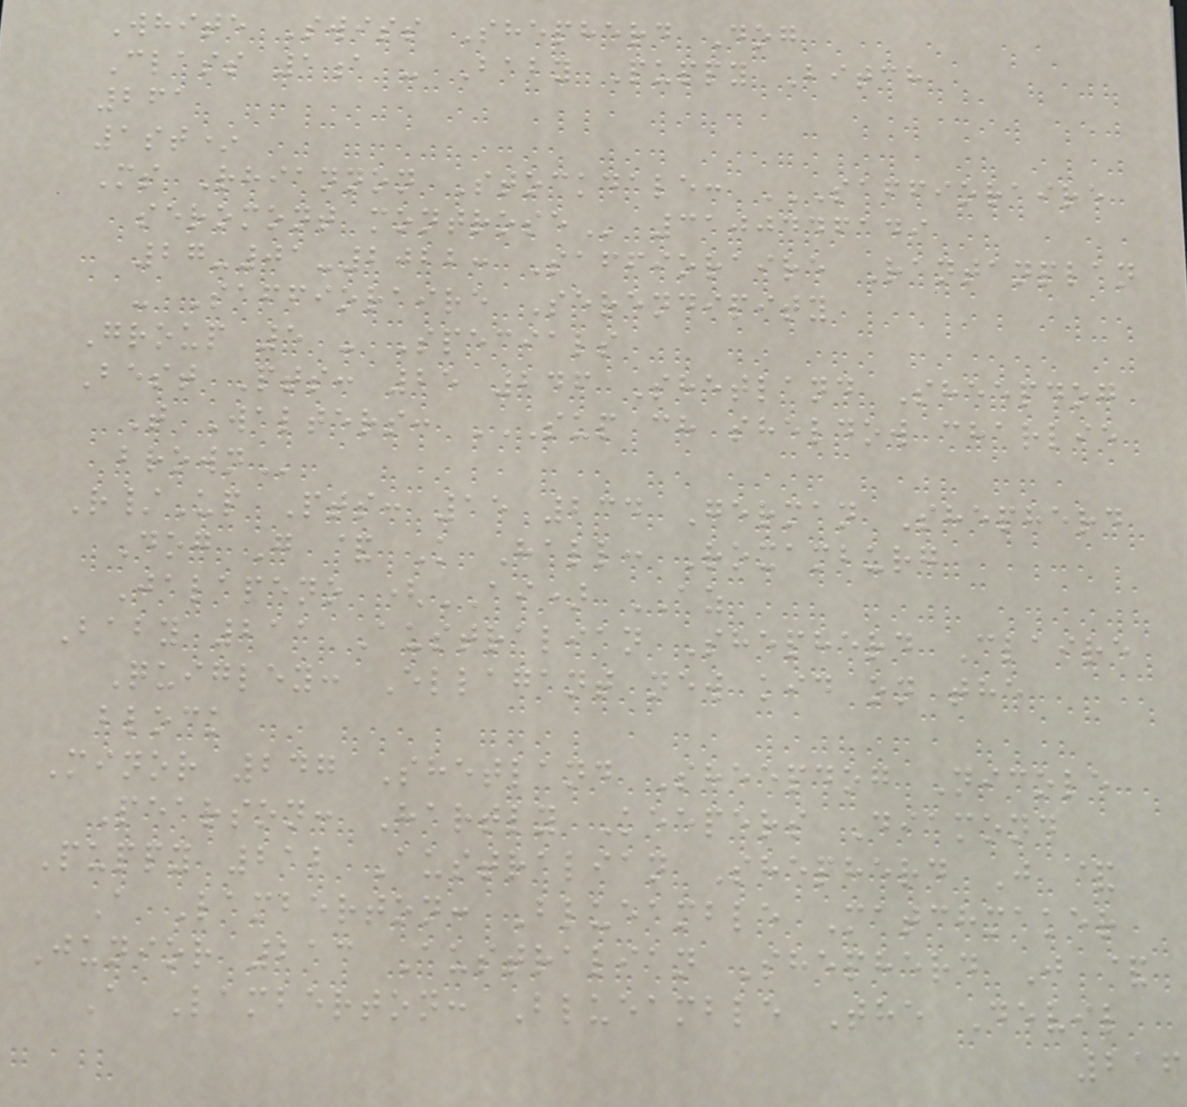White Swiss Shepherd Dog
Class 1a - Baby Puppy Bitch
261
1st*
Ms Rhiannon Stockdale: SAFFIORAIRE
SEROMONT MONTROSE 3100446149
27-01-2022: Saffioraire Rantanplan
- Saffioraire Serendipity
Group 5 - Specials
Best Pts: 25 246 Shetland Sheepdog
T Walters: SUP CH SHELDOW CHARLIE
BROWN
R/Up Pts: 15 234 German Shepherd
Dog G & K Hall: Roxamburg
Jalapeno (AI) AZ
Baby 211 Australian Shepherd Claire
Quigley: Ellagant new kid on the
block
Minor 247 Shetland Sheepdog Nicole
Pearson: Hartly Keepers Diamond
Puppy 212 Australian Shepherd J &
A Lamberton: Blueamble Matchmaker
Junior 213 Australian Shepherd J &
A Lamberton: Blueamble The Devil
216
